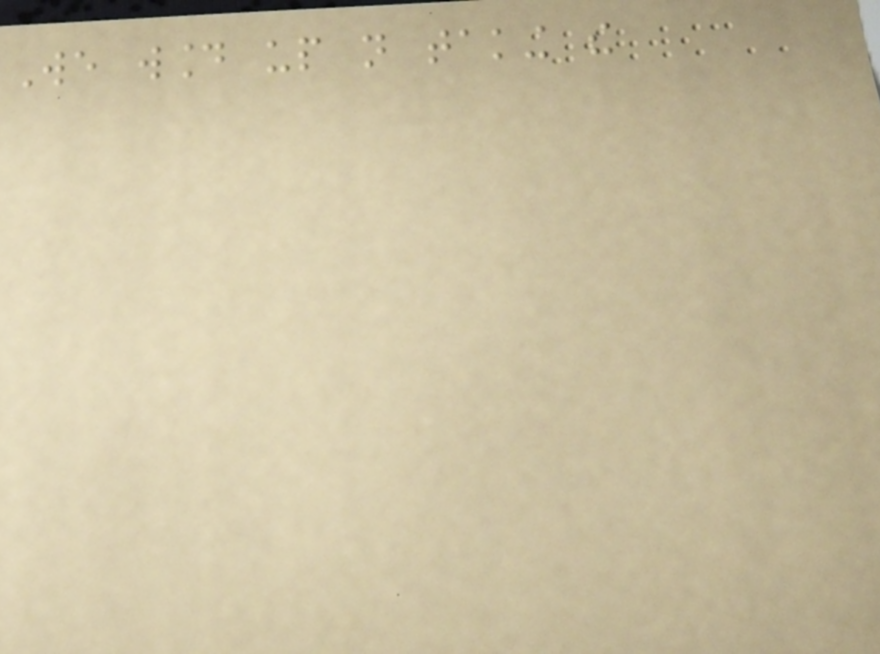We wound up not taking the
